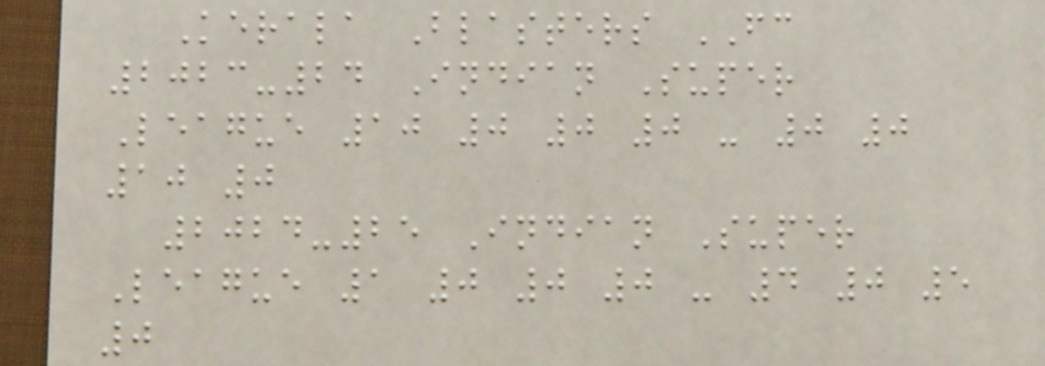Kerala Blasters FC
2023-24 Indian Super
League 10 0 0 0 - 0 0
10 0
2024-25 Indian Super
League 1 0 0 0 - 4 0 5
0
